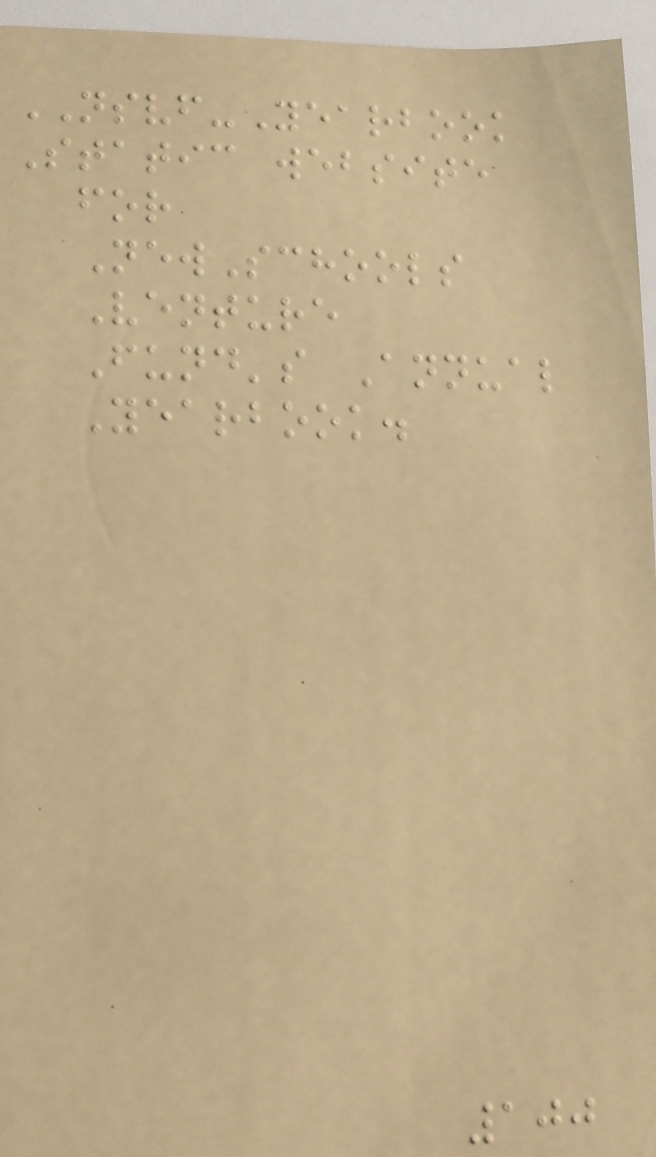NSVF-Yearbook
Static website
for
NewSchools
Venture
Fund's Annual
Yearbook.
100
